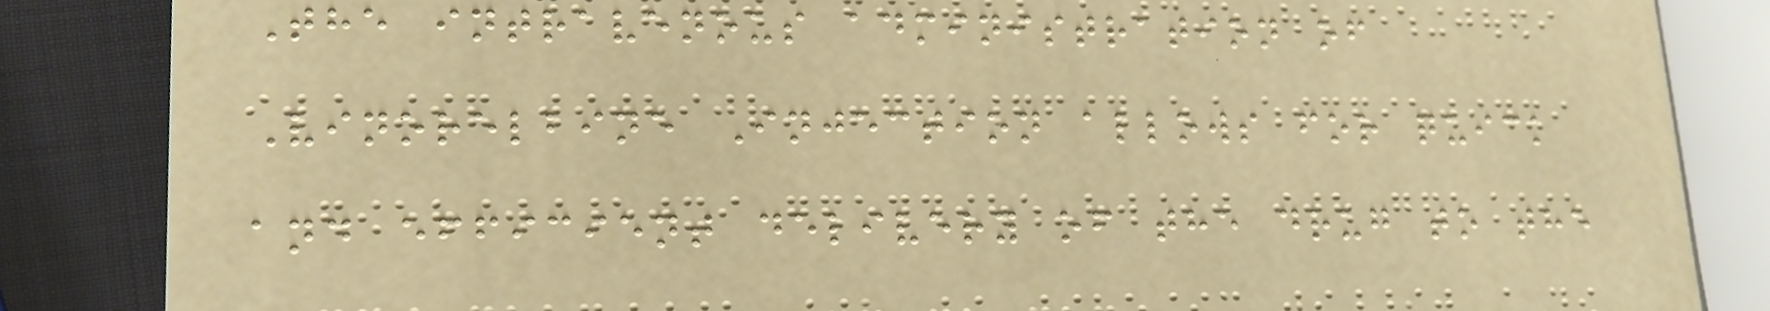The intravenous administration of
Vinorelbine Injection allows for quick
and efficient delivery of the drug to the
